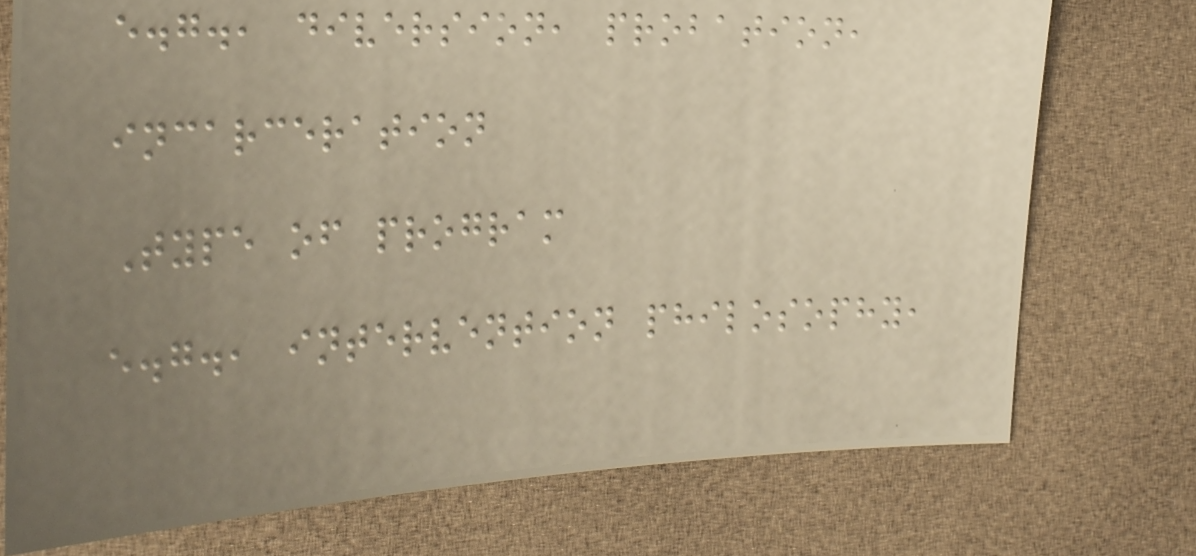e.g., diversion, probation,
incarceration
Type of program
e.g., intervention philosophy,
